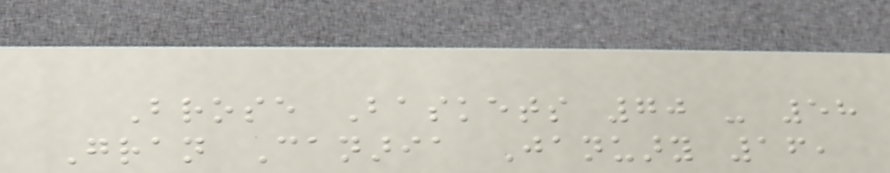Brose Baskets 70 - 58
Gran Canaria January 16,
